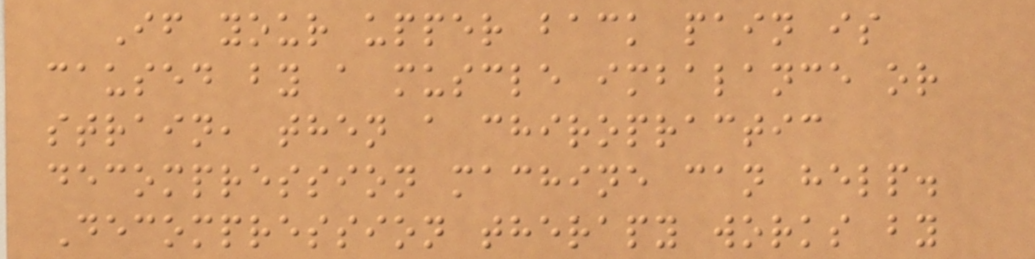If your upper back pain is
caused by a muscle imbalance or
strain, then a chiropractic
decompression machine can help.
Decompression therapy works by
